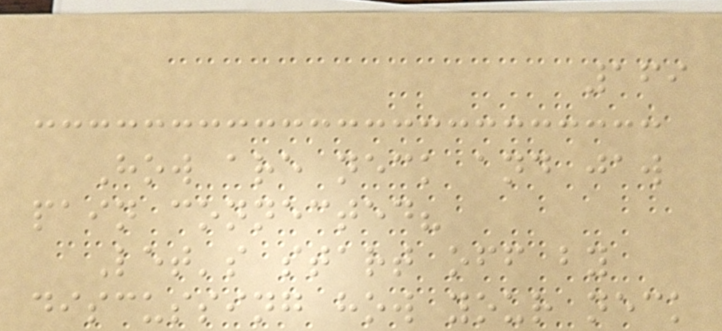169
How are neck and jaw
pain connected?
Let's start off by
discussing how your neck
